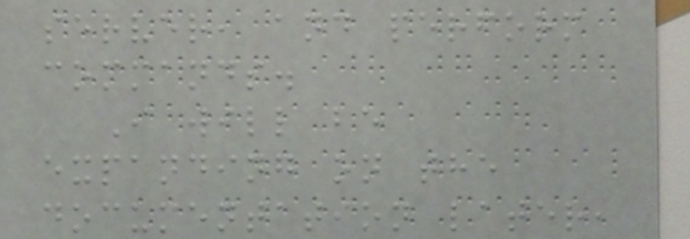server, and perform
commands.
I will be
expanding on the
documentation later,
